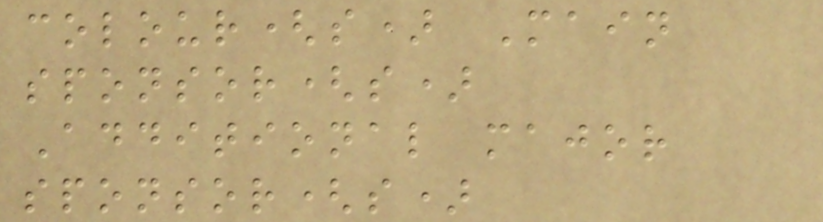colour(s) Main
sponsor(s)
Additional major
sponsor(s)
